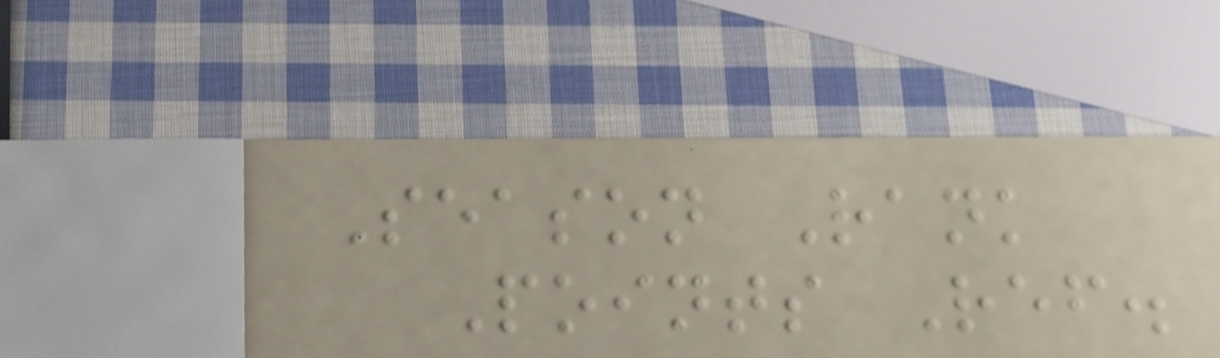Season Rank
Points Ref.
